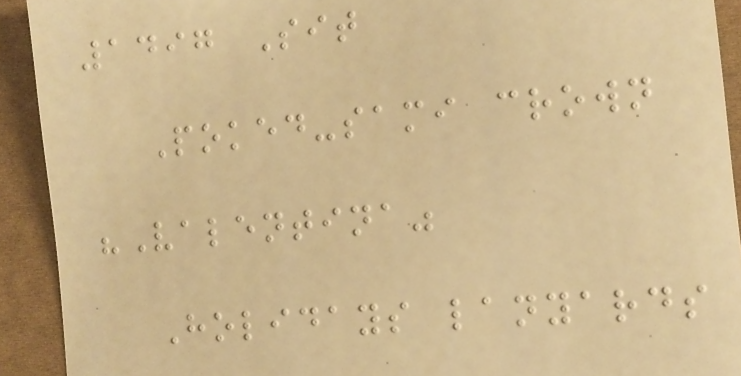1497 Sit
Poked-sami crown
"Valentina"
Holidays lanyards
